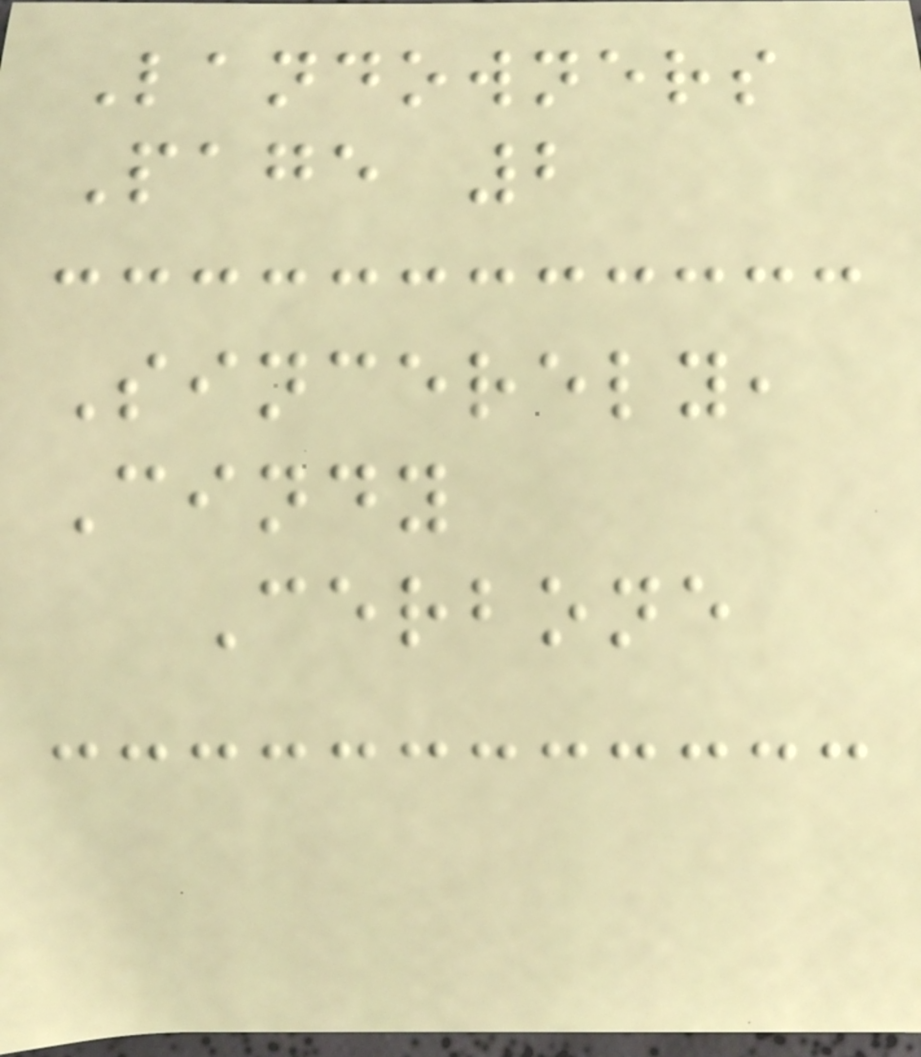Landowners
Page 2
Sincerely,
Cindy
Cerbone
